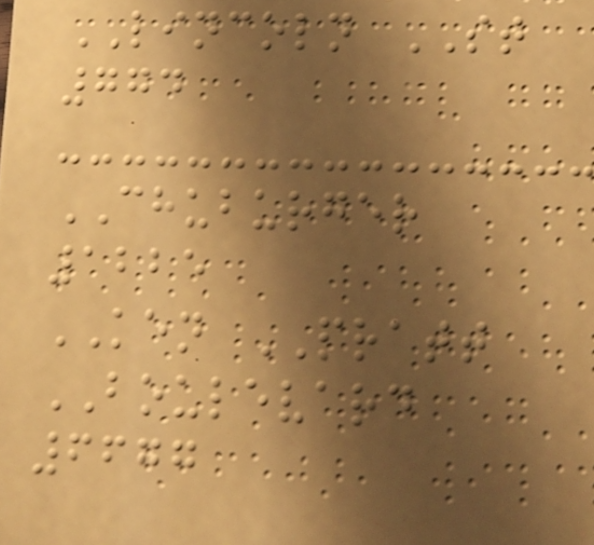LINCOLN ST
774
CHUBURGER
1225
KEN PRATT
BOULEVARD
6677
